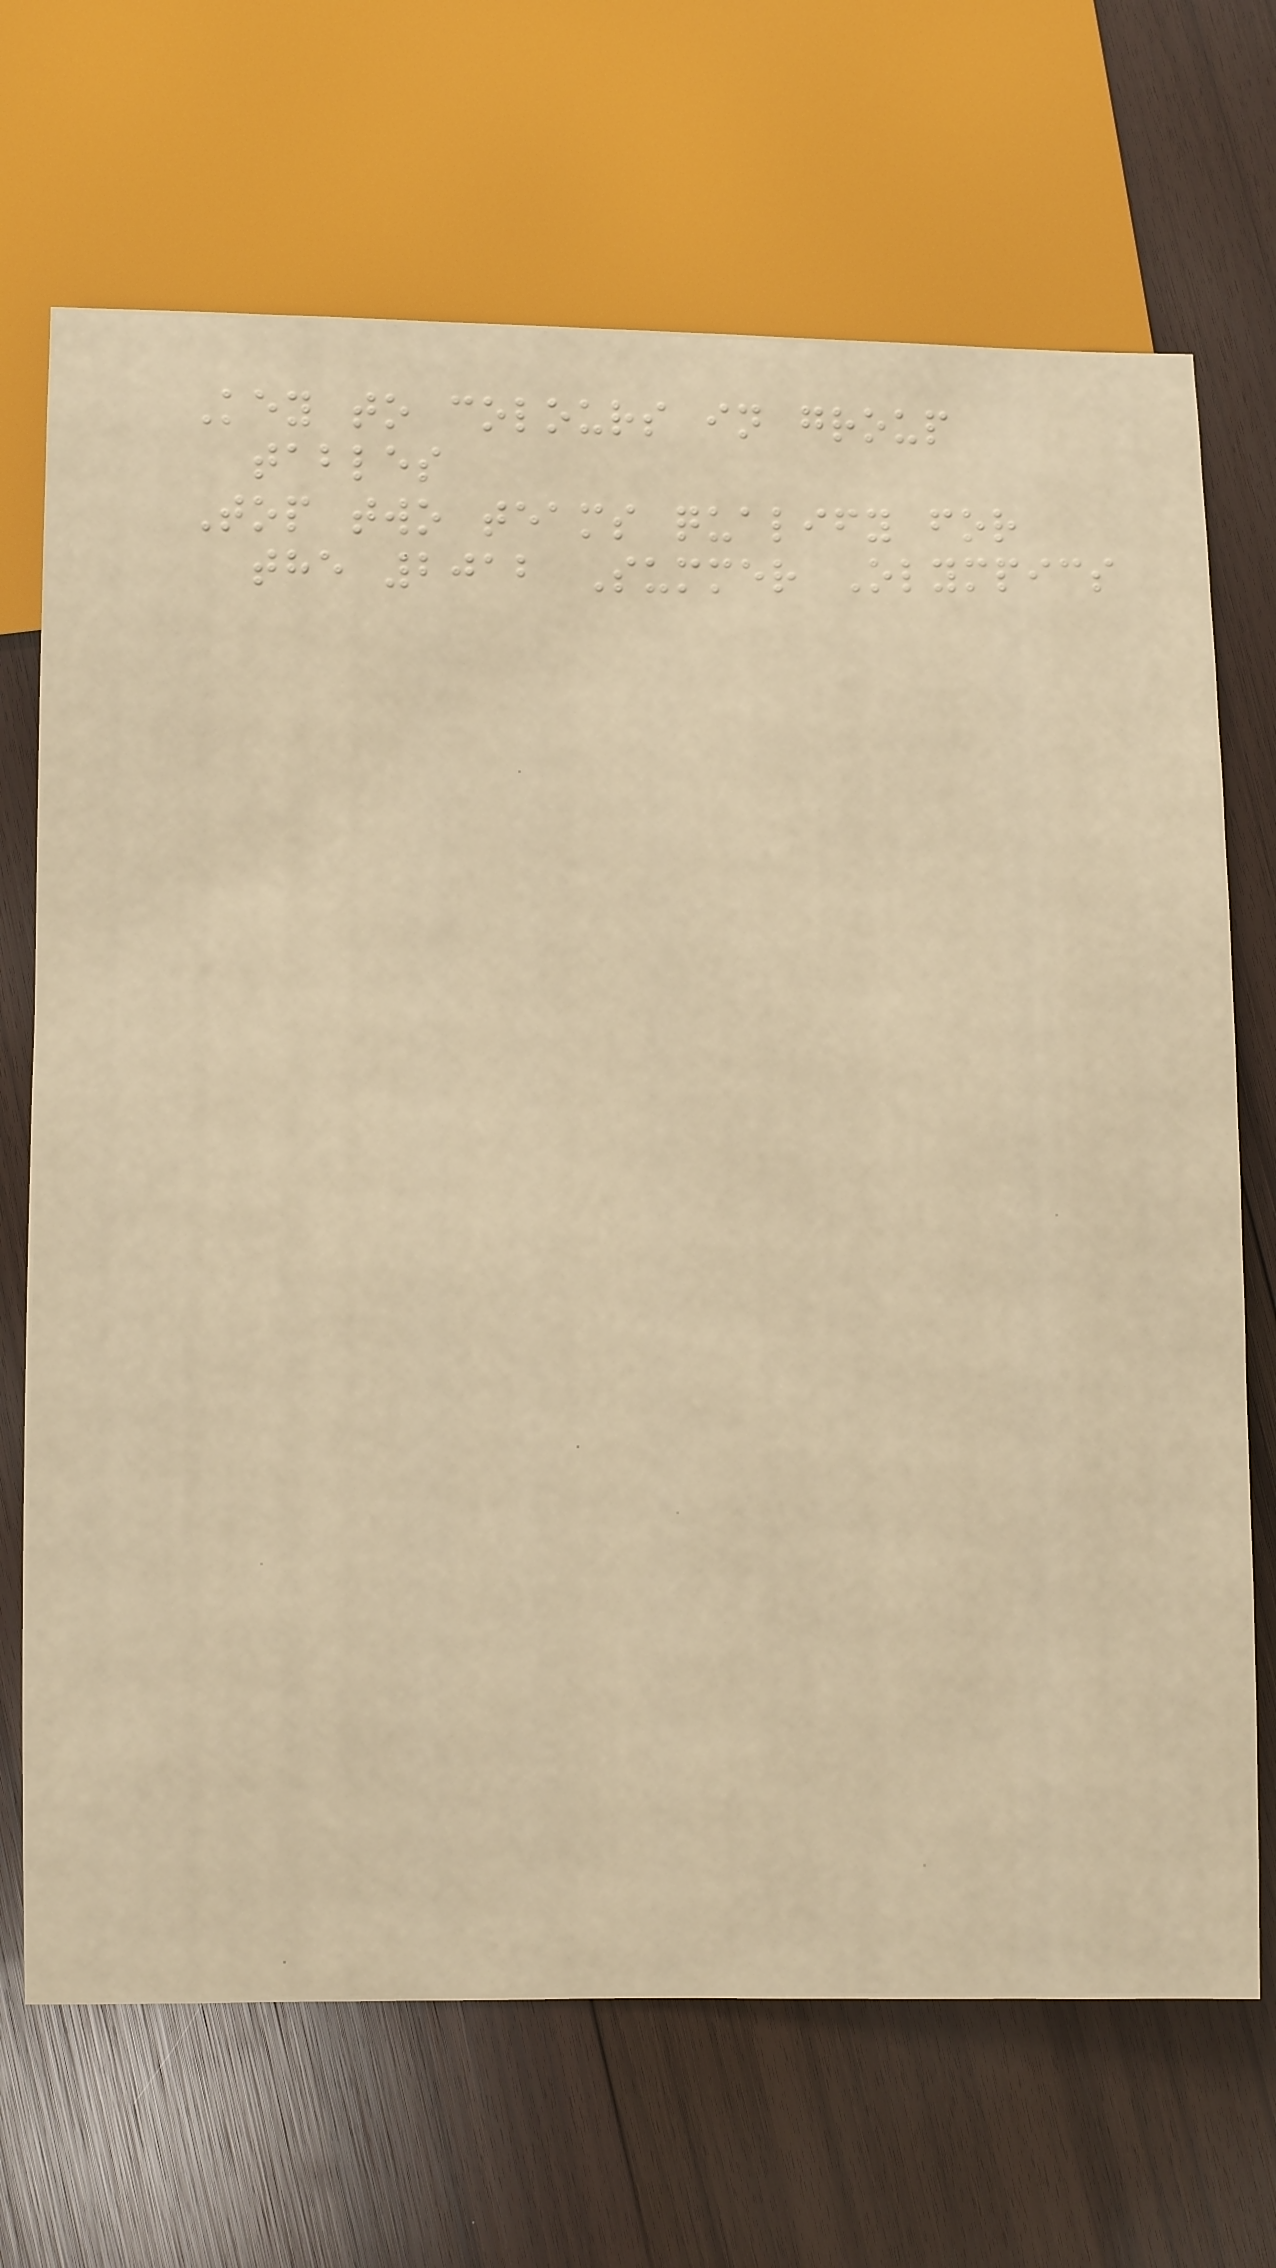Key to colours in group
tables
Top two teams qualify for
the 2012 Summer Olympics
